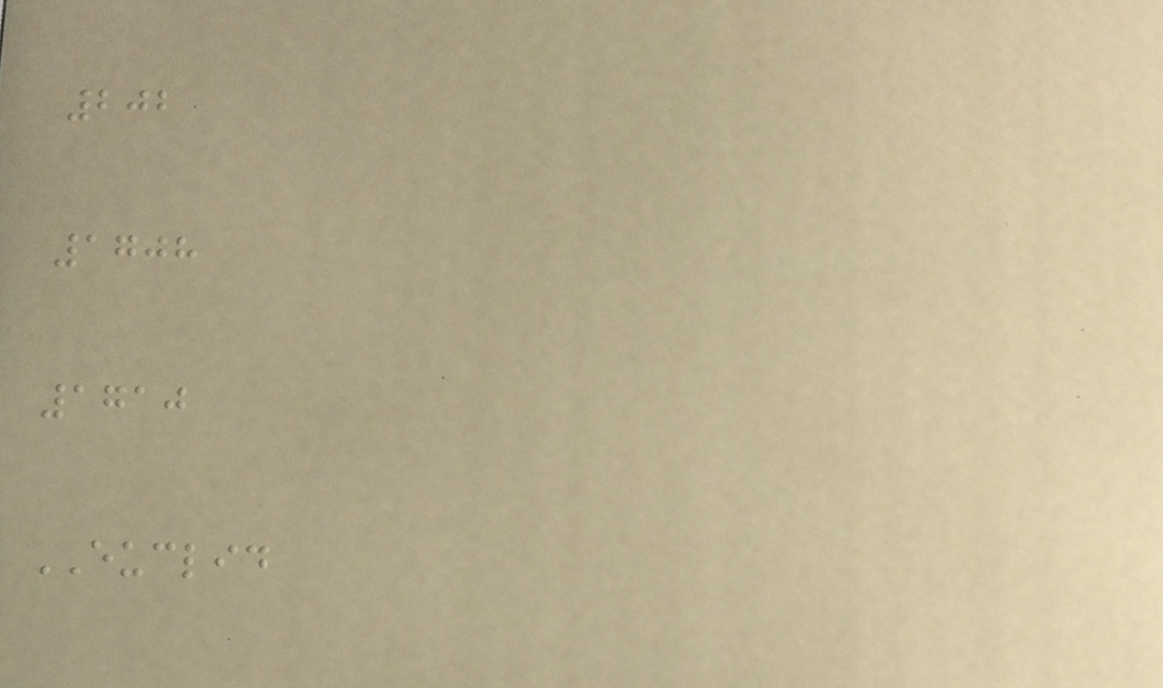202
1708
1710
EUCLID
